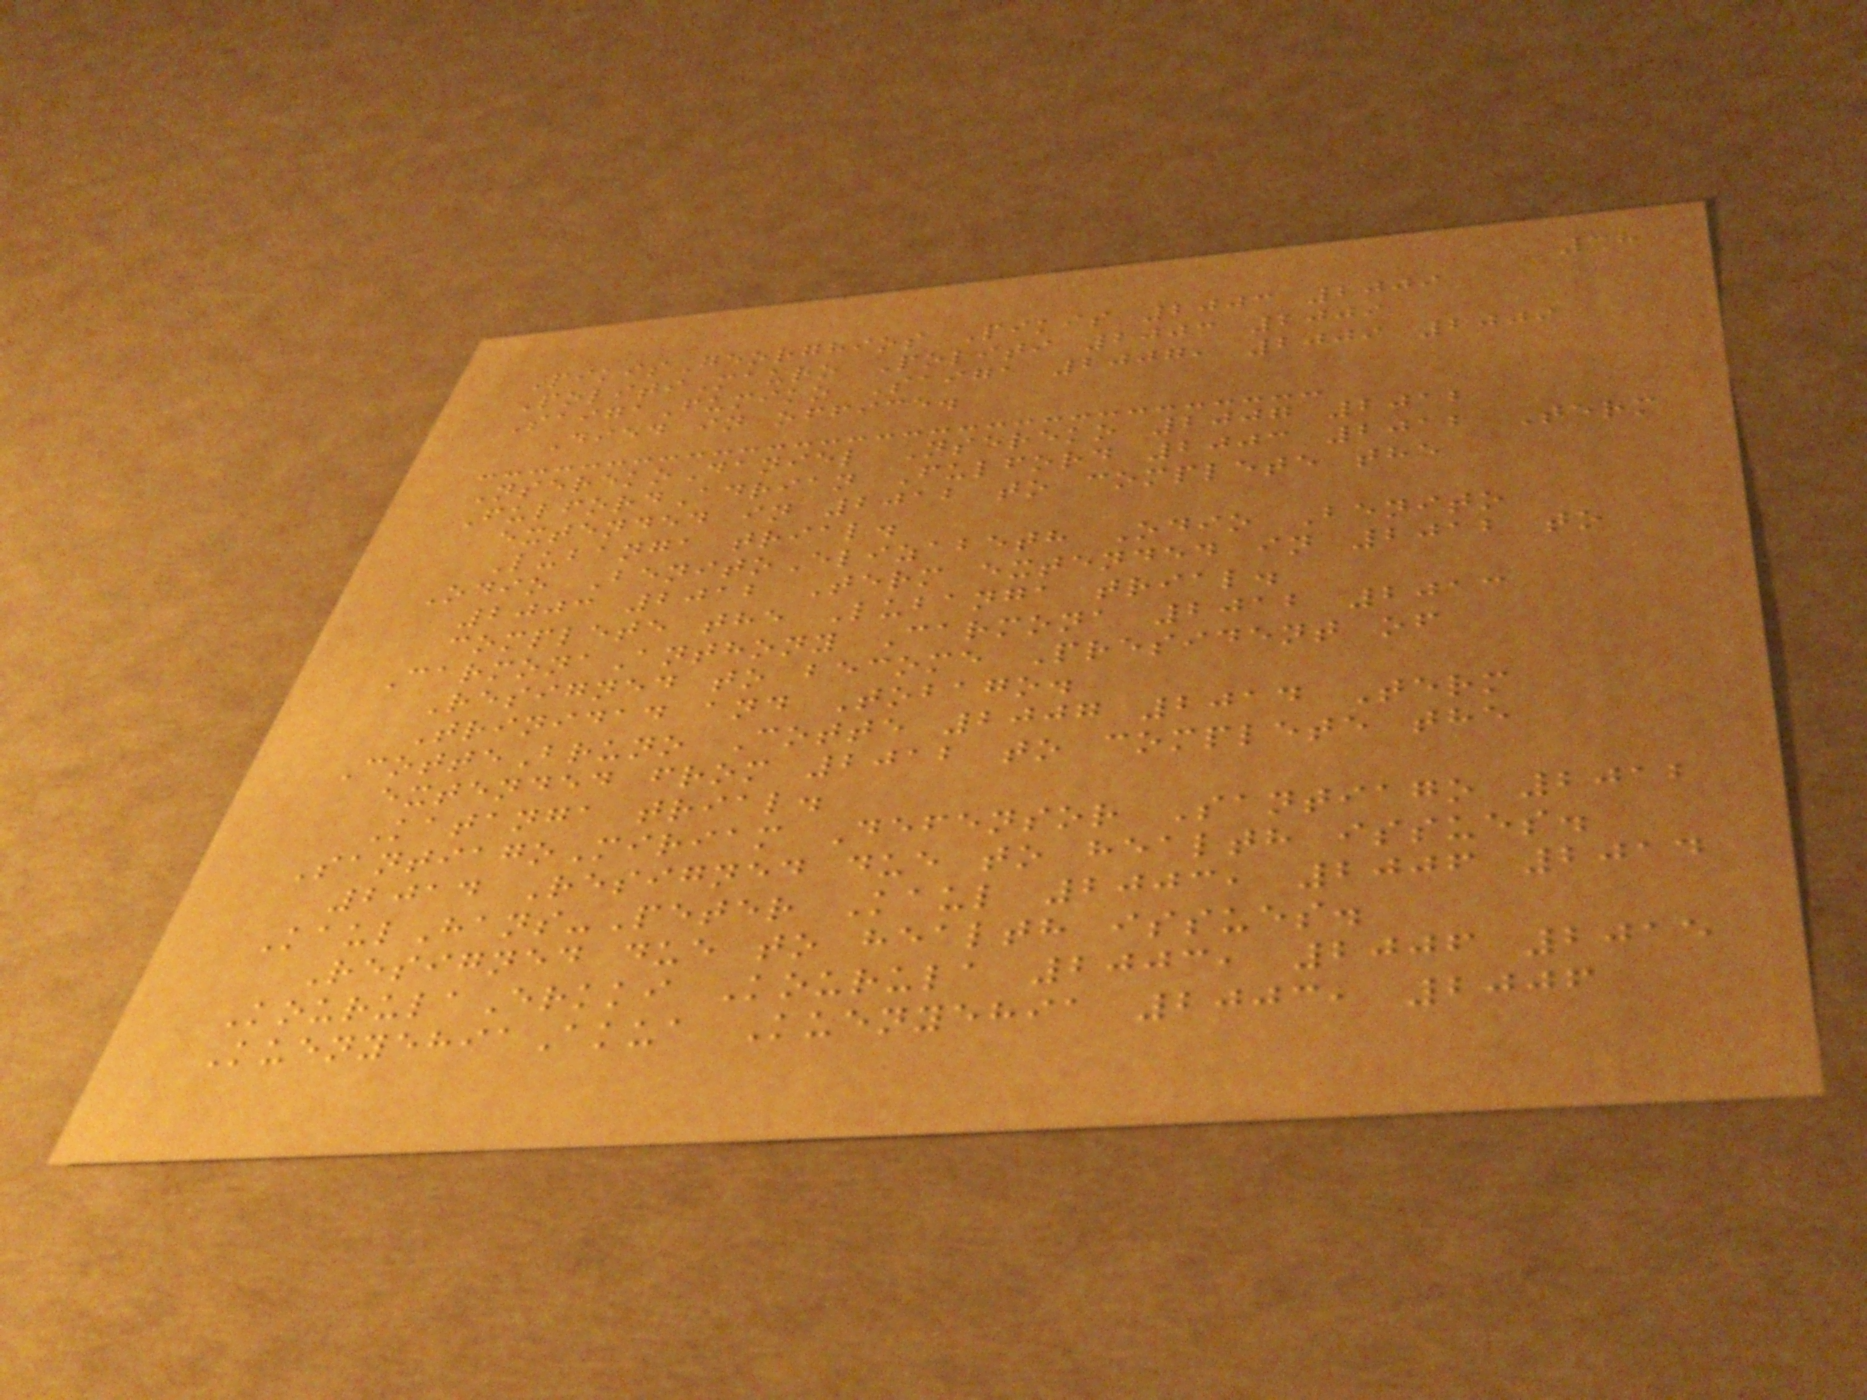38
PikisGeorghios Pikis 2003 2009
PolitiMauro Politi 2003 2009
SaigaFumiko Saiga 2007, 2009 2009
Died in office.
NserekoDaniel Nsereko 2007 2012
FulfordAdrian Fulford 2003 2012 Term
extended in 2012 to complete the
Lubanga trial.
Odio BenitoElizabeth Odio Benito
2003 2012 Term extended in 2012 to
complete the Lubanga trial.
CarmonaAnthony Carmona 2012 2013
Resigned to become President of
Trinidad and Tobago.
CotteBruno Cotte 2007 2014 Term
extended from 2012 to complete the
Katanga trial.
SantiagoMiriam Defensor Santiago 2012
2014 Resigned due to health issues.
KaulHans-Peter Kaul 2003, 2006 2014
Resigned due to health issues.
KourulaErkki Kourula 2003, 2006 2015
KuenyehiaAkua Kuenyehia 2003, 2006
